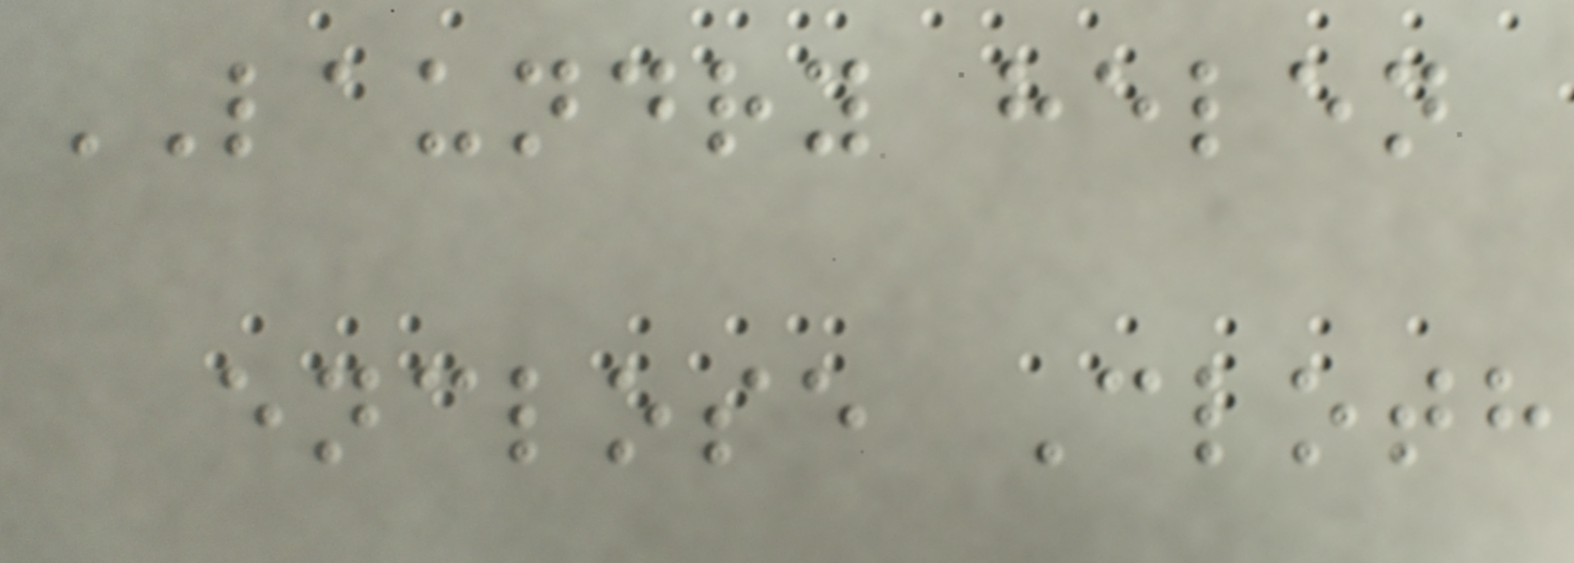LAUNDRY helen
enclose Cloth
